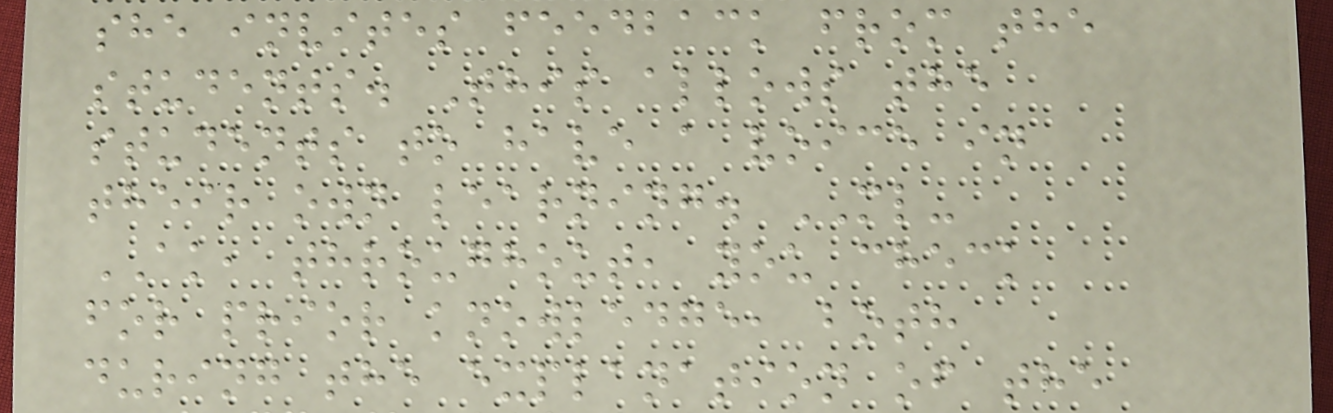she invites feedback from the
students. This allows the
students to have a voice in
their own learning. ML-
AK, throughout, you check
for prior knowledge, both
during the explanation of the
